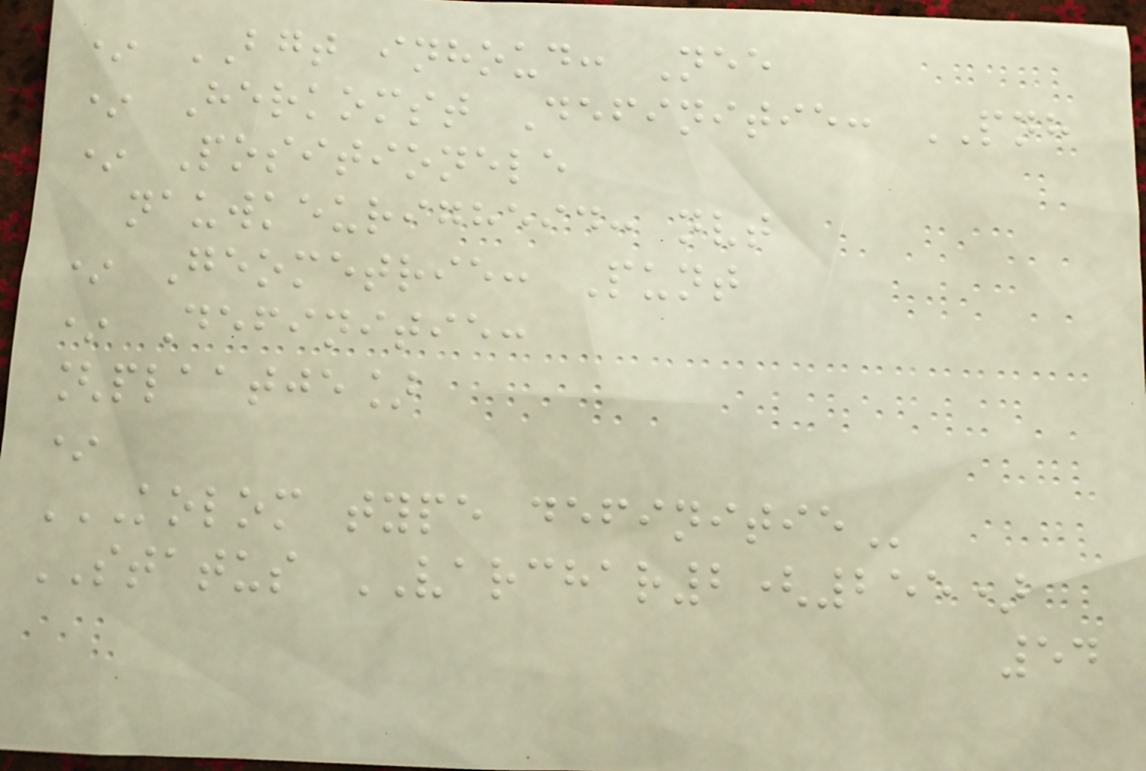* BGT inhoud: Nee
* Herkomst Definitie: PNH
* Positionele
nauwkeurigheid: nvt
* Geometrie: Punt
* Definitie:
[plaatje]
*
KOLOM TYPE DEFINITIE
STATUS VARCHAR2(255)
54
